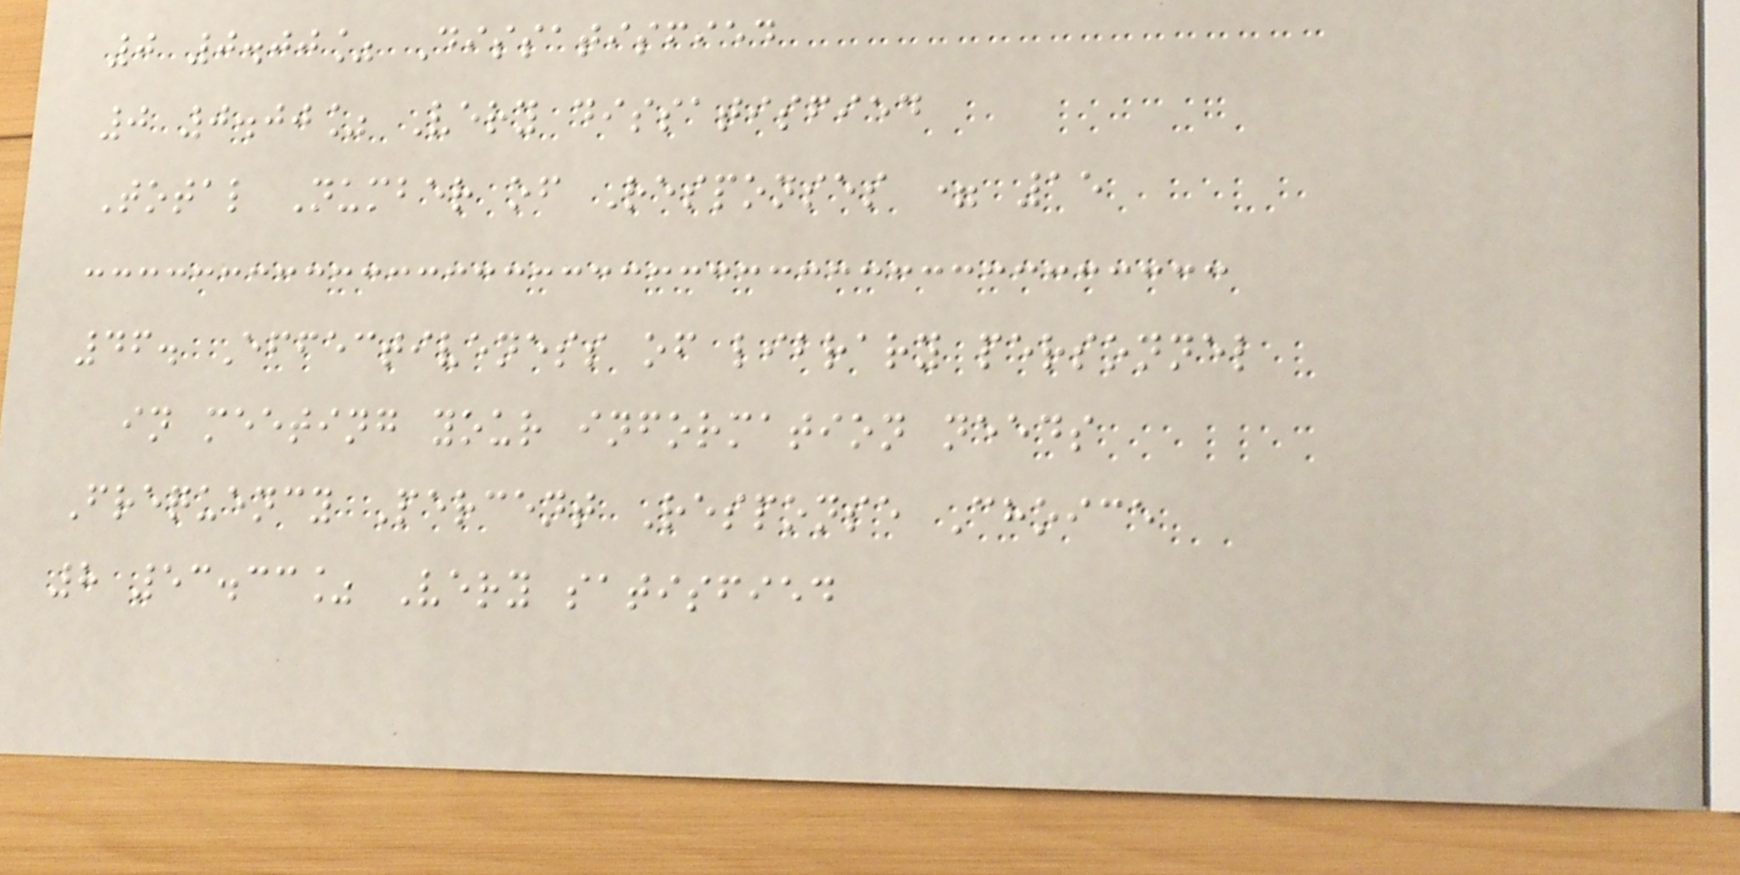0 0.00% Dissatisfied
0 0.00% Very dissatisfied
Total Number of Responses = 15
46. Effectiveness of library personnel
in meeting your information needs
Frequency Percent Response Choice
8 53.33% Very satisfied
